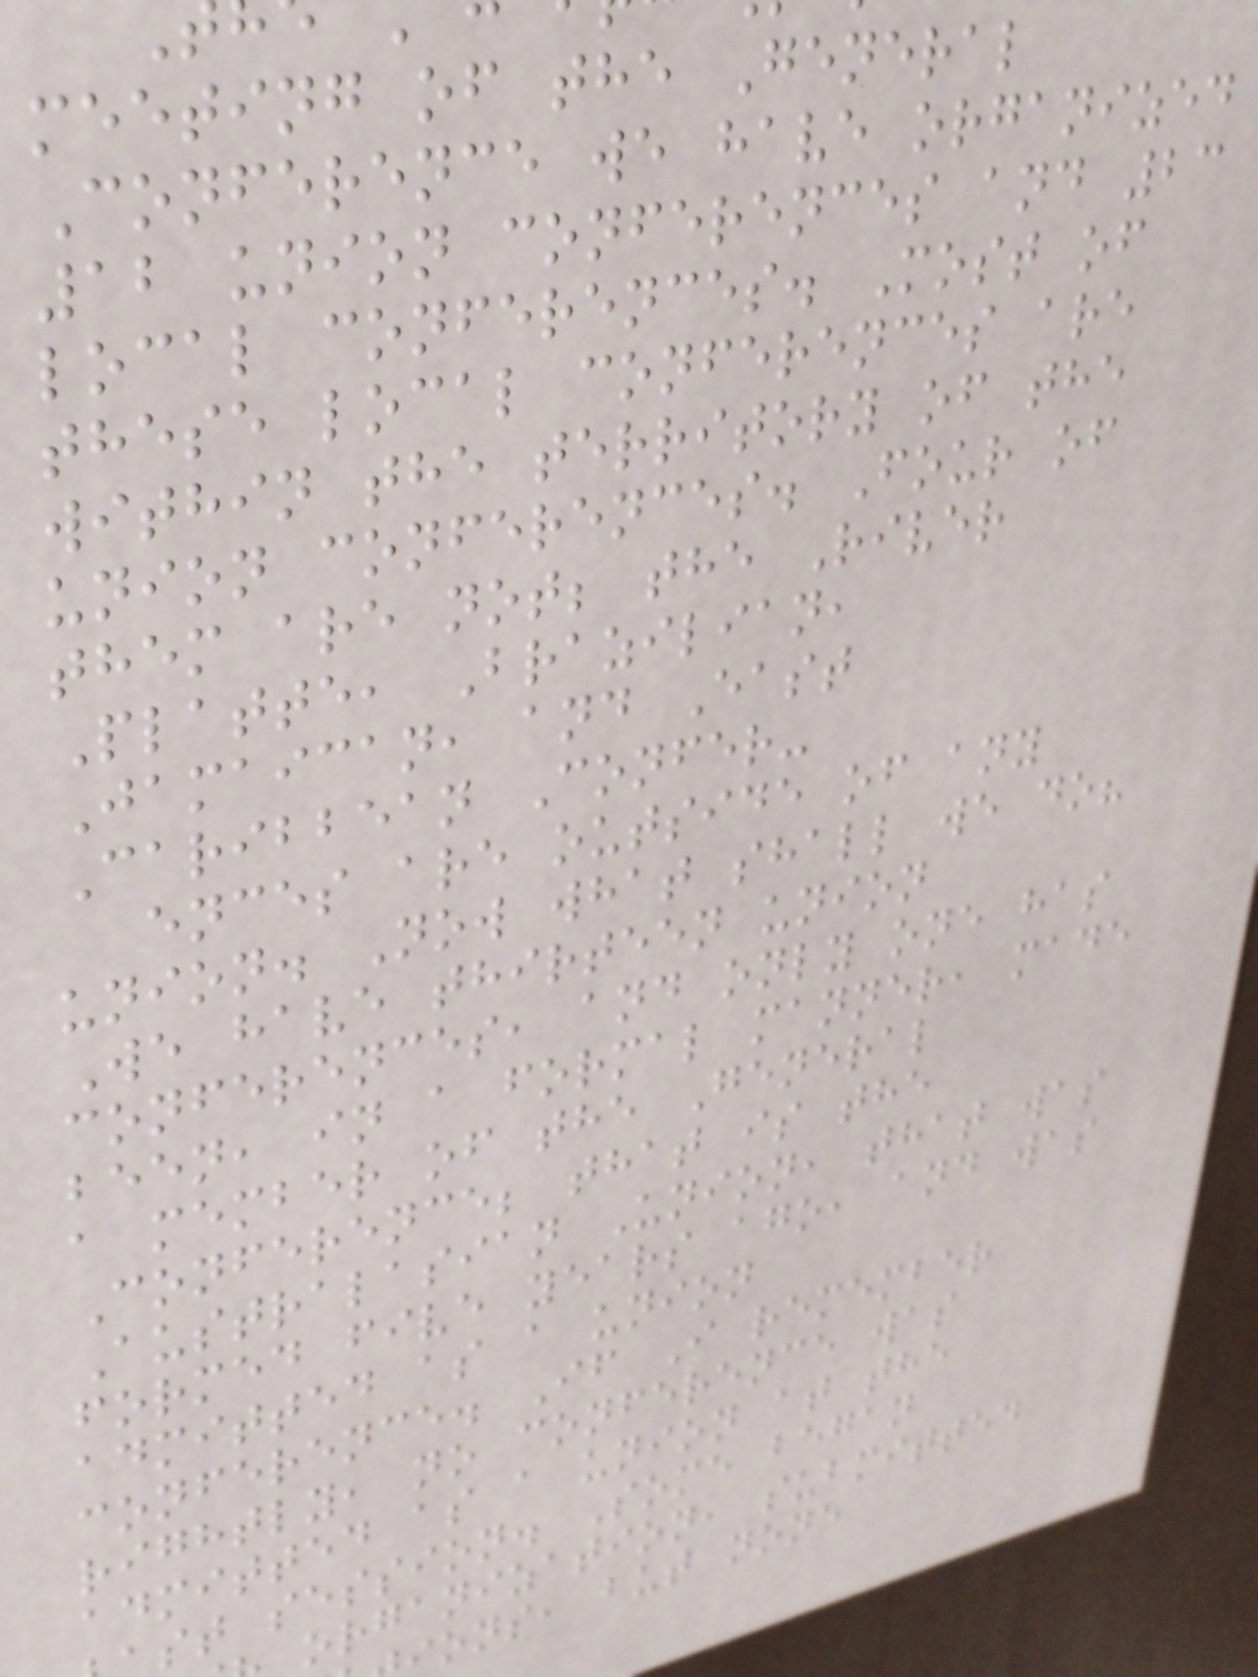meeting of the General
Conference we have organized
12 union conferences and 23
local conferences. Most of
these local conferences are
within the territory of the
union conferences. Four of
them are not; the River
Platte, Brazilian,
Jamaican, and East
Caribbean Confer-
ences are outside of any
union. Now what shall we do?
We have thirteen union
conferences, and only one has
been, in a formal manner, made
a member of the General
Conference; that is the
Australasian Union, that was
formed five years ago, and was
admitted as a union
conference. If I remember
rightly, no conference was
admitted as a union at the
st session. Some began
organization, submitted
ons, but none
